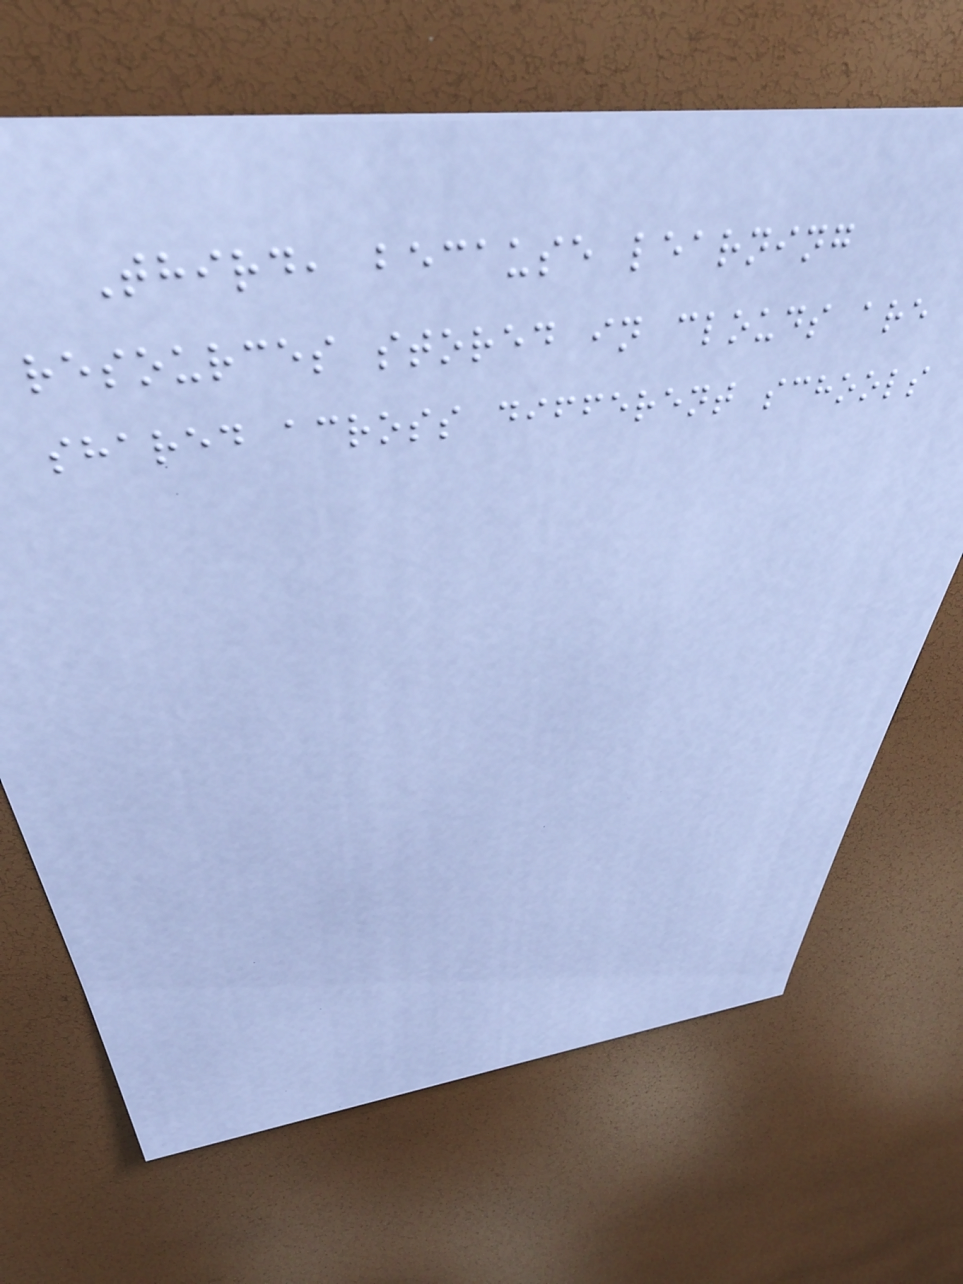Third, because learning
resources stored in clouds are
shared across different schools
